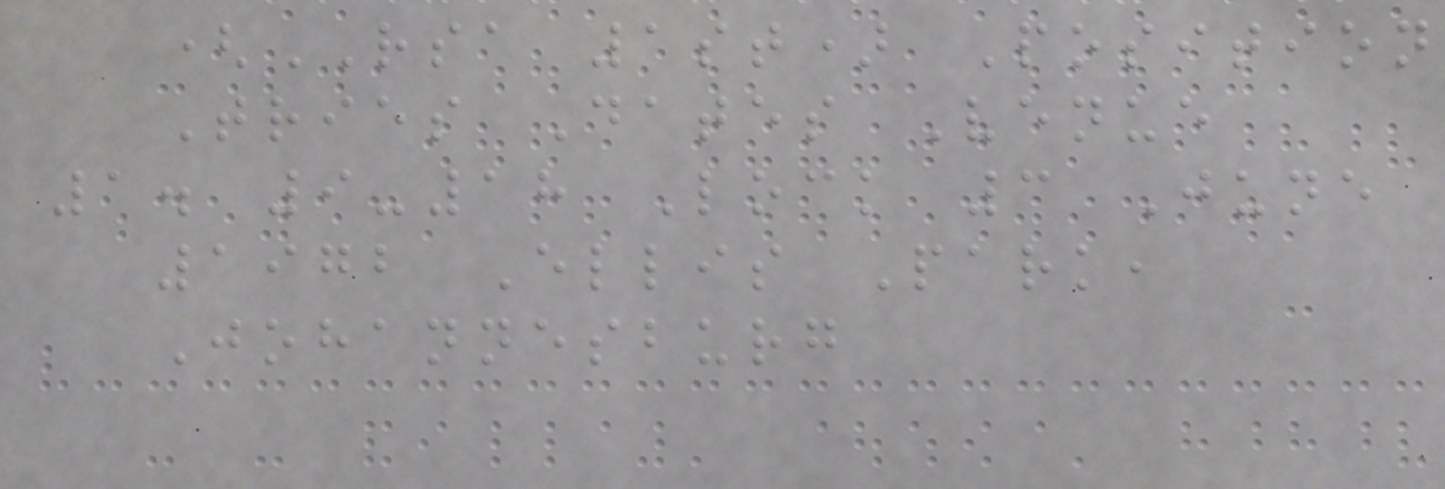(RSA 1st) Position
Tries Dates Venue
1. 9-18 Lock 3 June
1972 Ellis Park,
Johannesburg
